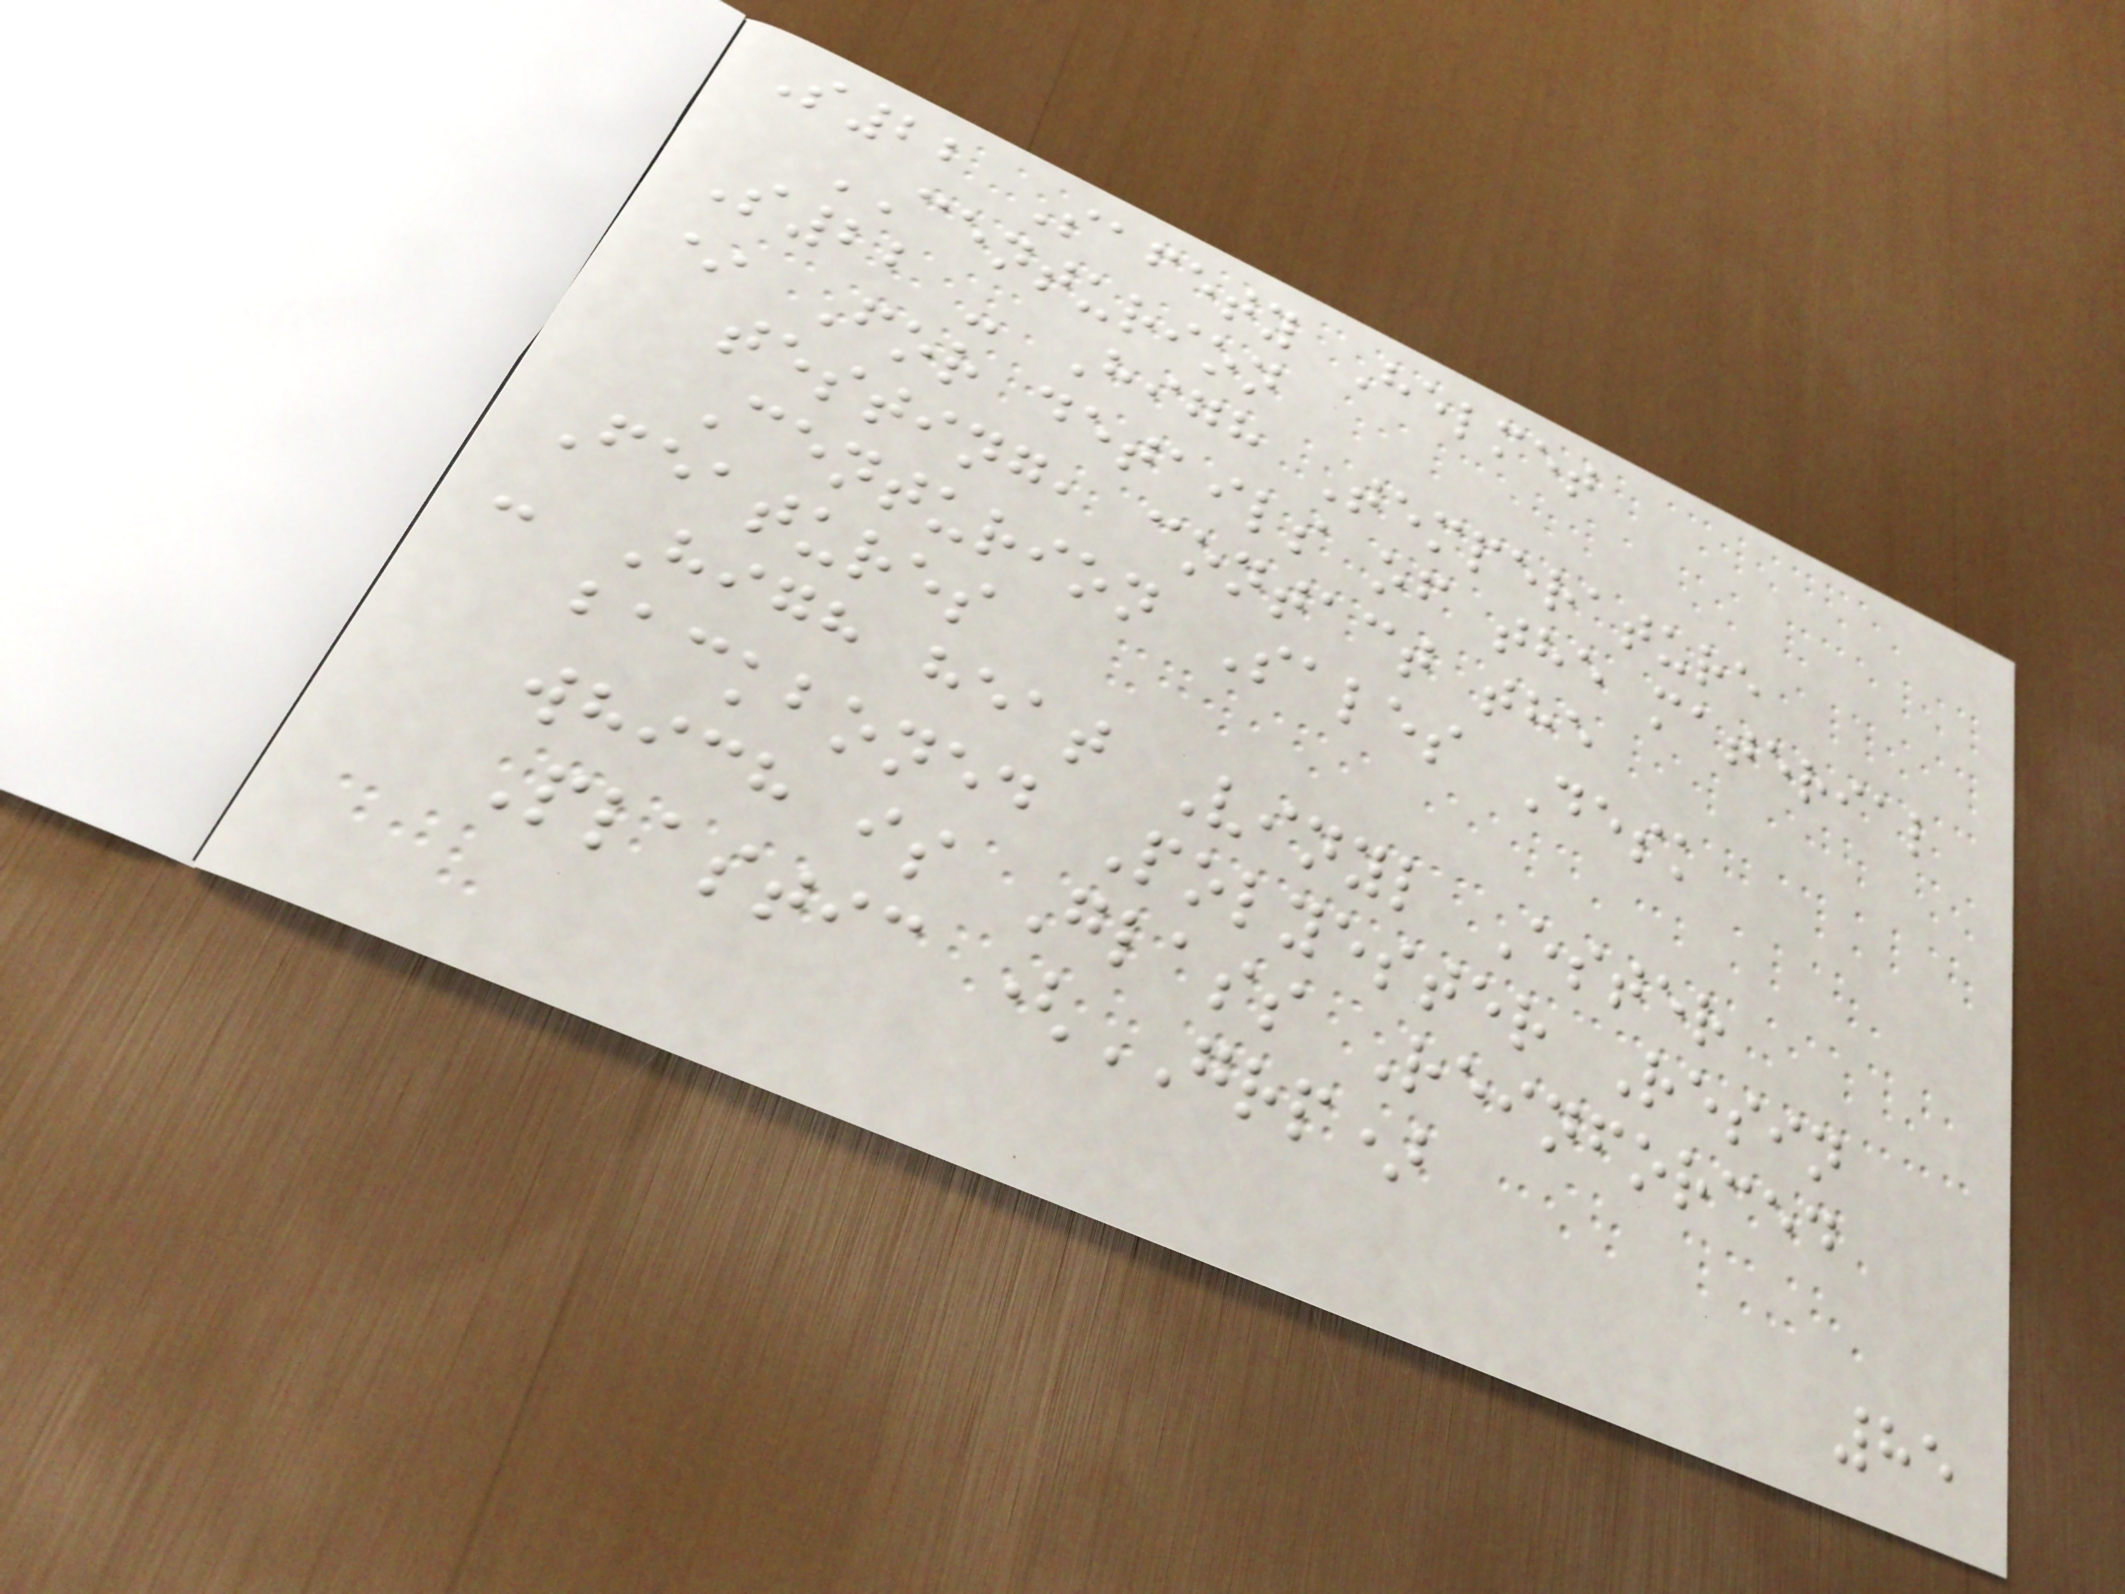S22 Safety Helmet
CENTURION
S22 - High Temperature
* For details of the material
testing, contact the
Centurion Sales Desk
Features
- High heat Vinyl Ester
backboned Polyester Resin
which is Glass Reinforced
Plastic (GRP)
85
